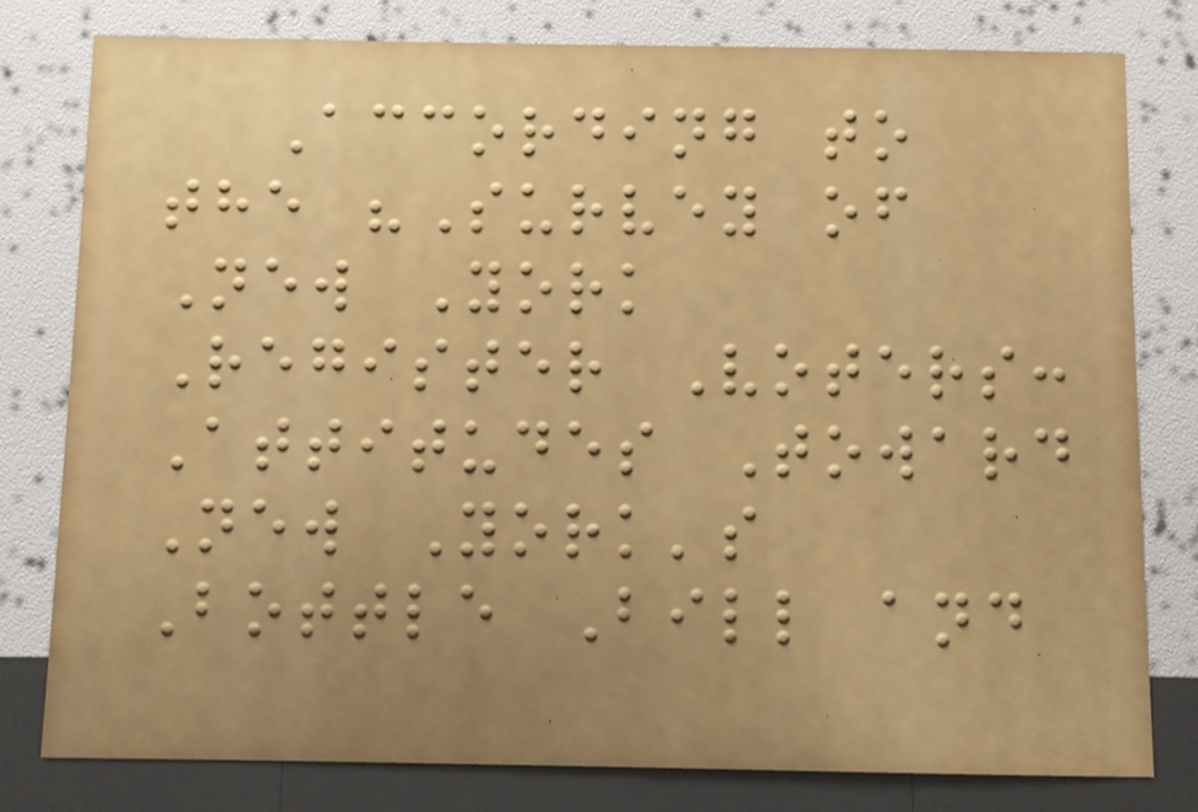According to
the "Survey of
New York
Register Voters:
Attitudes Toward
New York's
Bottle Bill and
